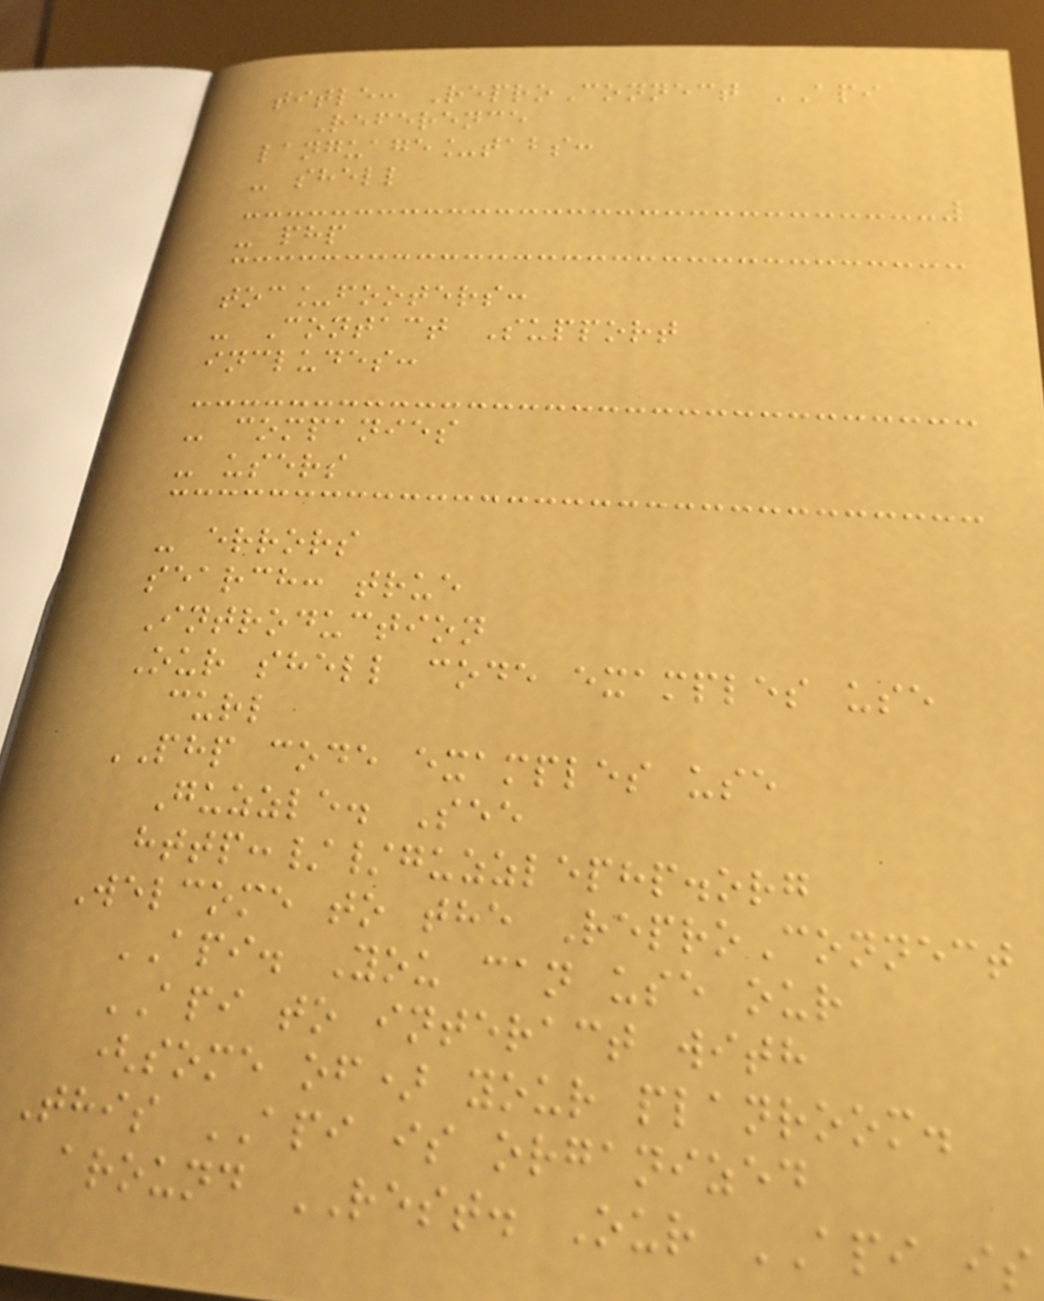title: ReproConnect API
Reference
language_tabs:
- shell
- php
toc_footers:
- Contact Support
includes:
- companies
- users
- errors
search: true
Introduction
Our shell code examples use
curl
PHP code examples use
Guzzle. See
http://guzzlephp.org
Welcome to the ReproConnect
API. You can use our
API to interact with
(some of) your planroom.
This API is organized
around REST. Our API is
